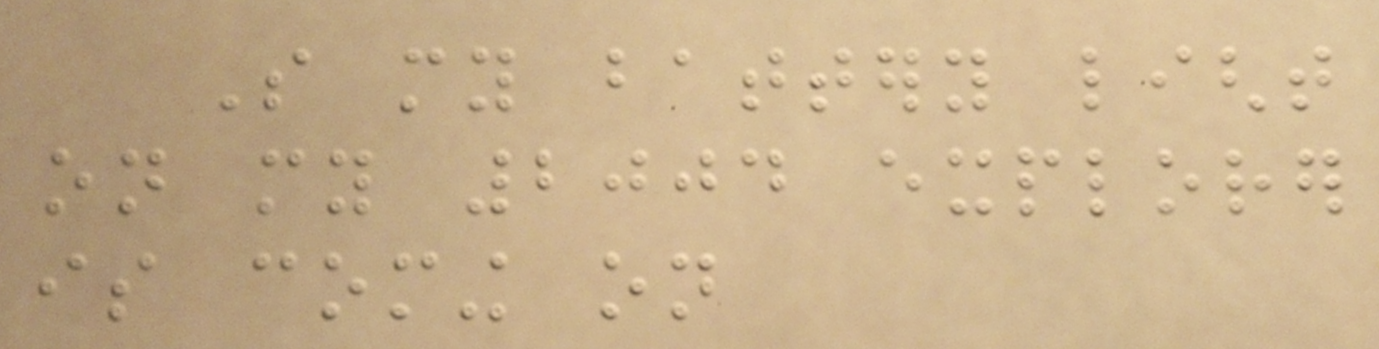So my battery light
on my 2004 explorer
is coming on
